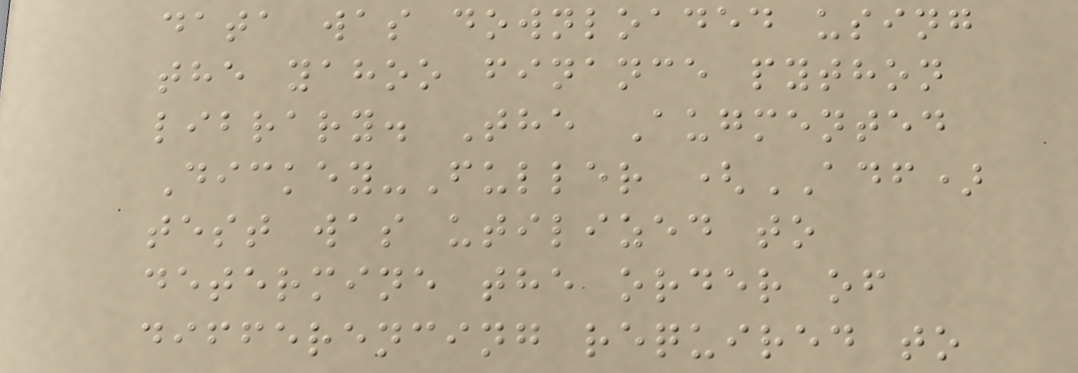data was downloaded using
the yahoo finance python
library. The Augmented
Dickey-Fuller (ADF)
test was utilized to
determine the order of
differencing required to
